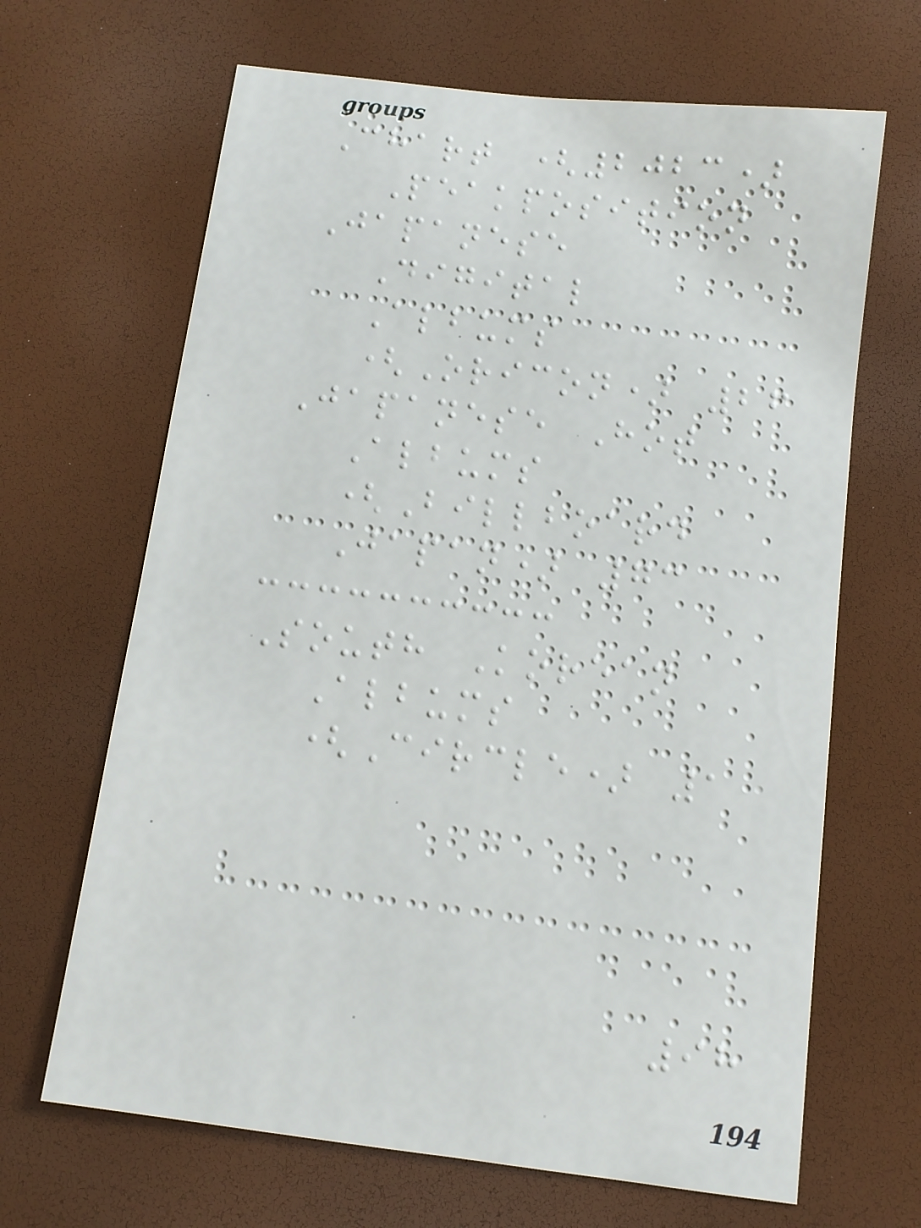Chart (2023)
Peakposition
Japanese
Digital
Albums
(Oricon) 26
Japanese Hot
Albums
(Billboard
Japan) 73
South Korean
Albums
(Circle) 1
98
